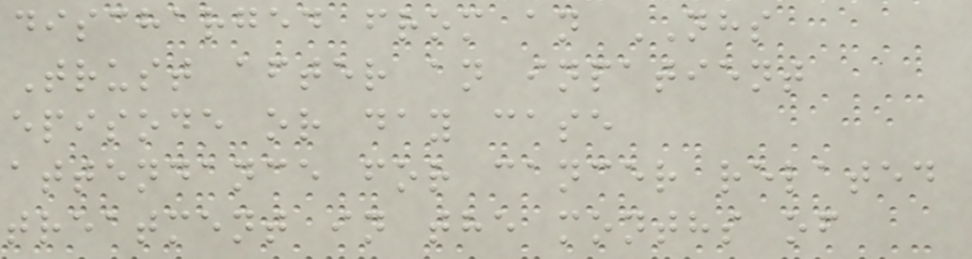discharged from an NHS
Trust after an inpatient
episode or day case
attendance for cancer related
treatment in the months of
